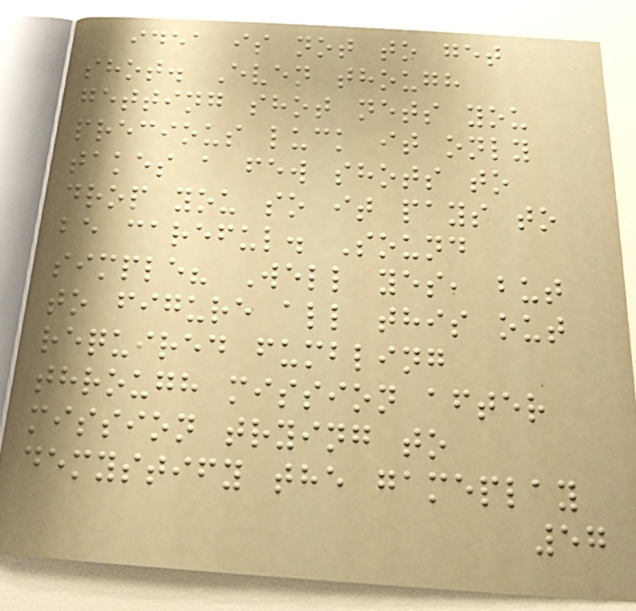idea is not to get
shot. Even though
getting shot nets you
precious luck it only
takes a few shots to
drop you so it pays to
be careful. Sound
simple? Well yes, but
to figure all this out
required fumbling
through mission after
mission trying to
demystify the gameplay
57
